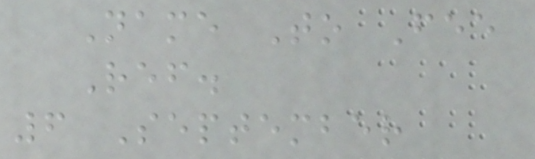Name To Fee
Ref.
6 September
